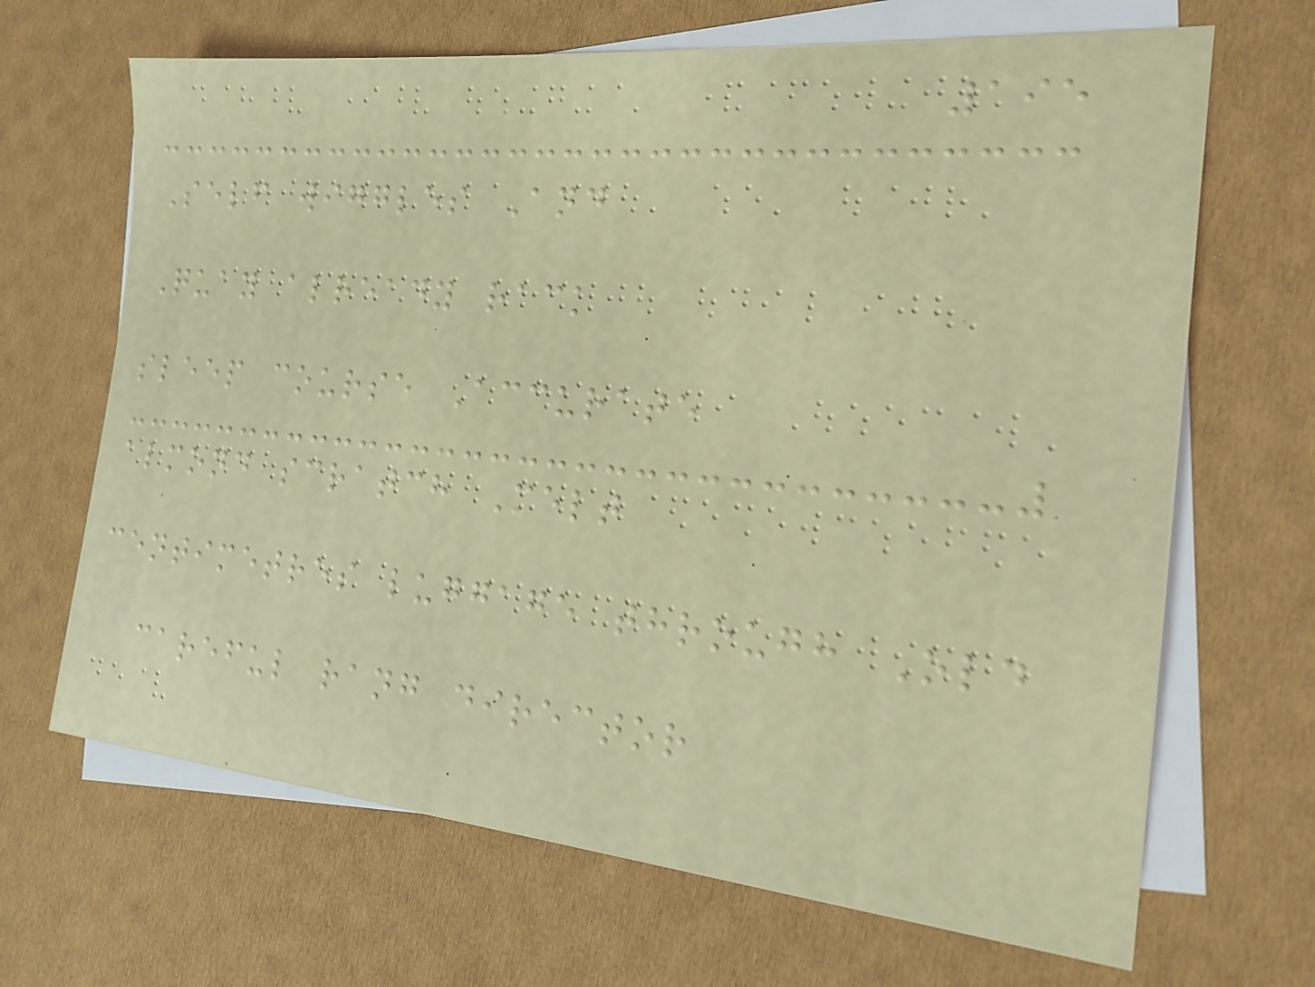195
Self wiggles And
Quay already rack
sleep course Accurate
almond scratch Melt
centimetres luggage through Old
careful rang director
